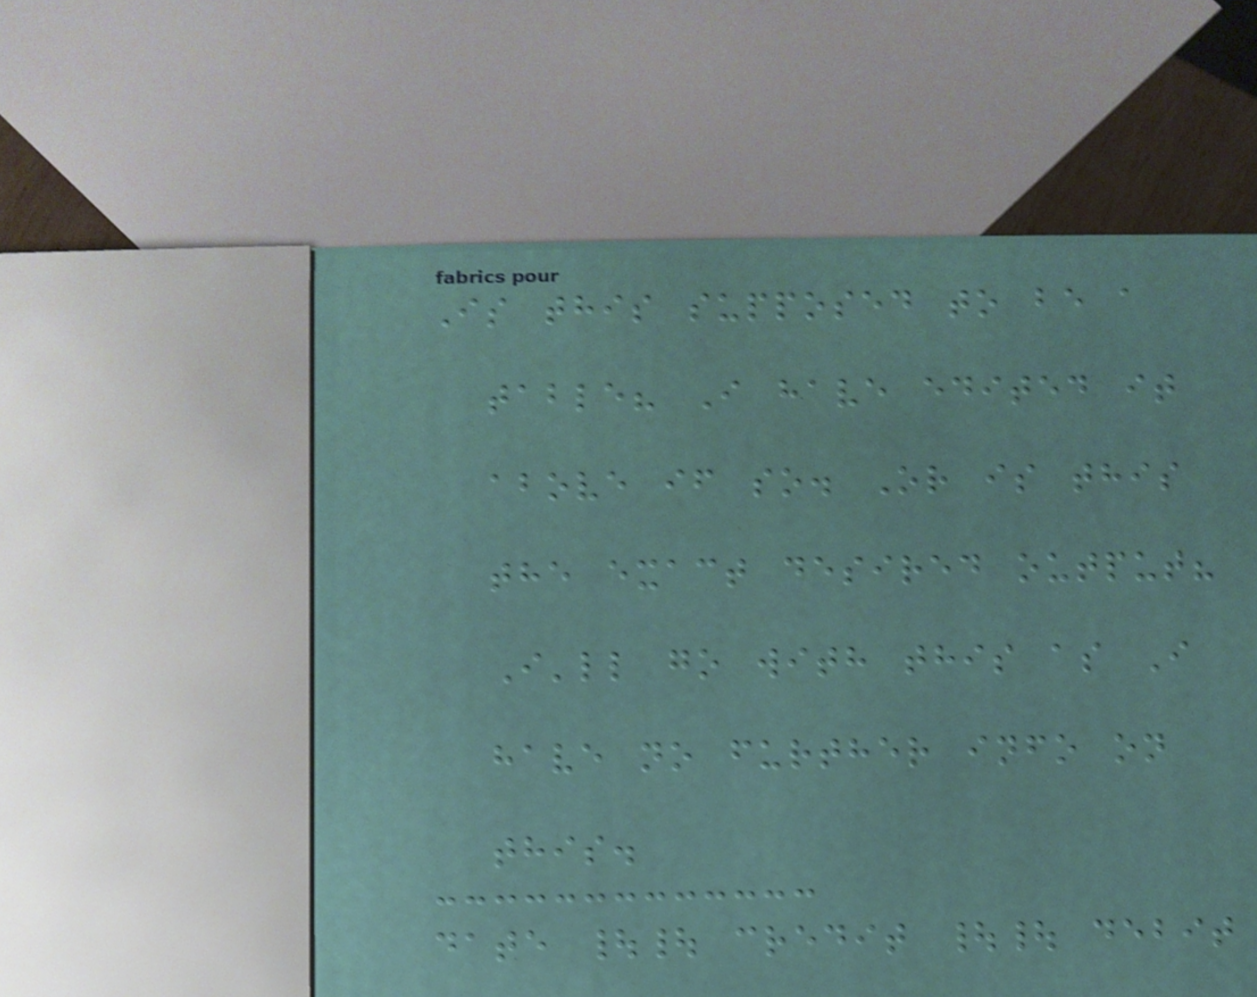Is this supposed to be a
table? I have edited it
above if so. Or is this
the exact desired output?
I'll go with this as I
have no further info on
this.
date || credit || debit
